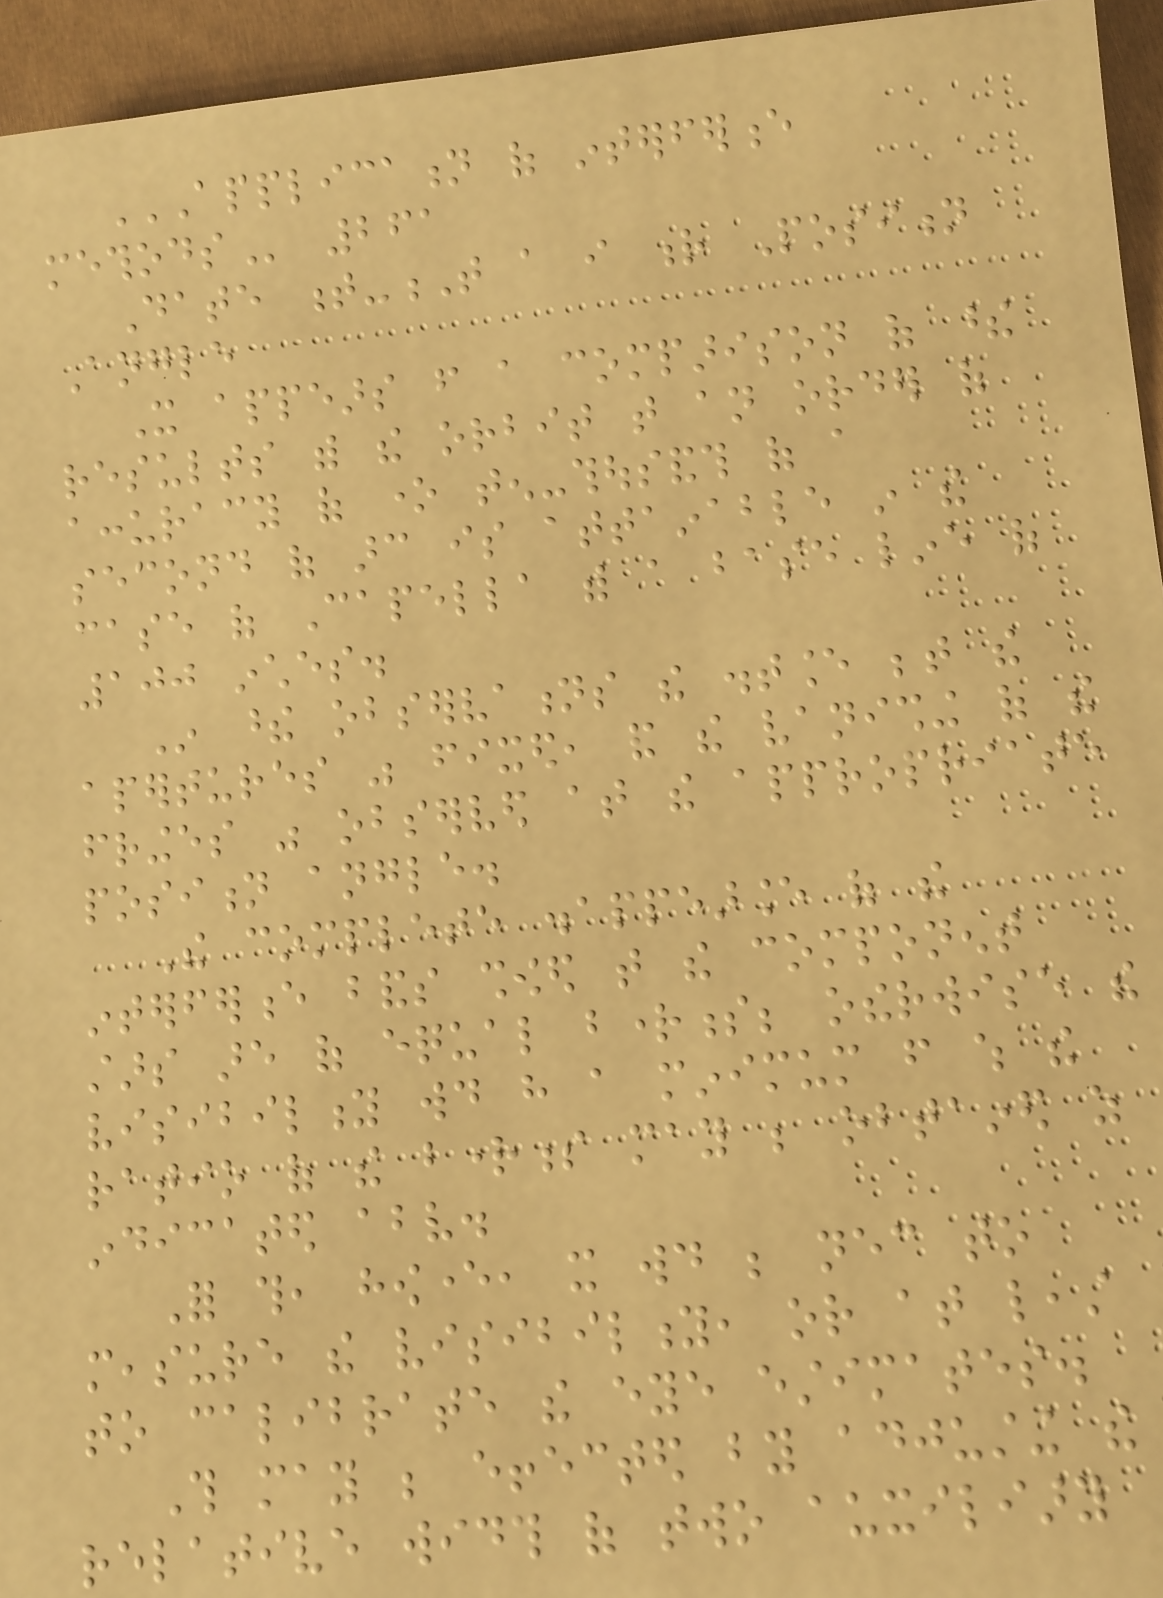APPLICATION OF INTERFERENCE
METHODS 261
Date t-T a i r Position
Angle
It appears from a comparison of these
results with the orbit that an order of
accuracy of one ten-thousandth of a
second of arc is attainable in the
case of Capella with a base line of
100 inches.
In these observations the distance between the
apertures was fixed, and the vanishing of the
fringes was observed at the appropriate
position angle.
The complete disappearance of the
interference bands showed that the component
stars are of equal brightness; otherwise the
visibility would have a minimum from which the
ratio of the brightness may be obtained as
indicated above.
For this, however, it would be necessary to
measure the visibility, or at least
to calibrate the eye estimates.
This may be effected by adjusting the
relative width of two auxiliary
